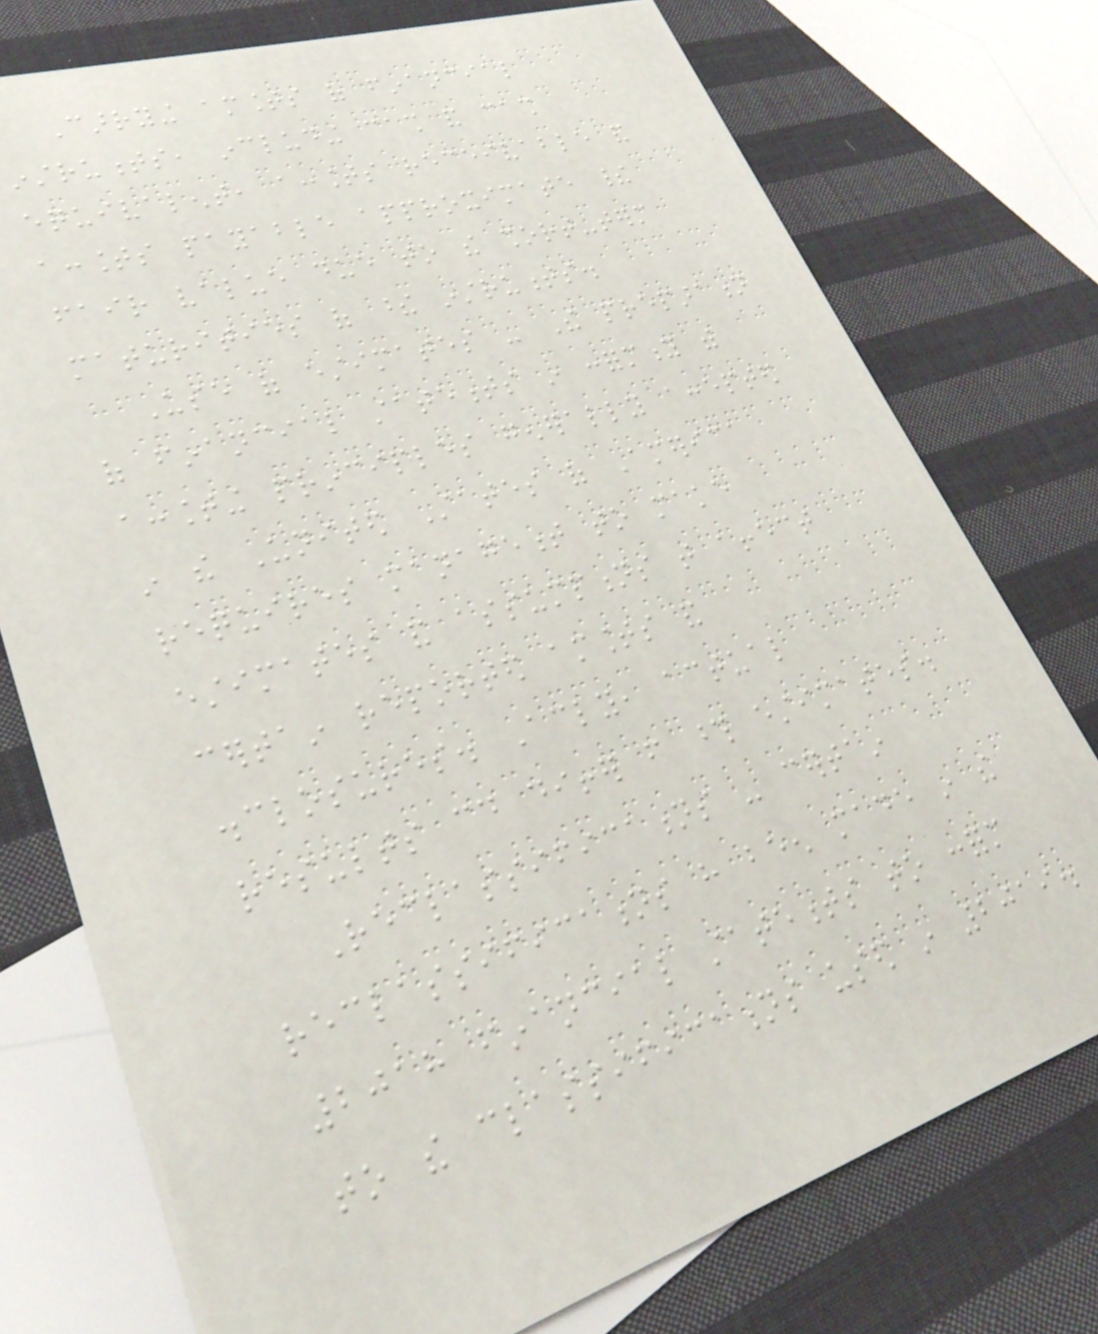Carrying amounts of financial
instruments, including cash and cash
equivalent, accounts receivable and
accounts payable approximate their
fair value due to the short-term
maturities of these instruments.
Use of estimates - The preparation
of financial statements in conformity with
accounting principles generally accepted
in the United States of America
requires management to make
estimates and assumptions that affect
certain reported amounts and
disclosures. Accordingly, actual
results could differ from those estimates.
Reclassifications - certain
reclassifications have been made in the
2018 financial statements to conform
to the classifications used in 2019.
